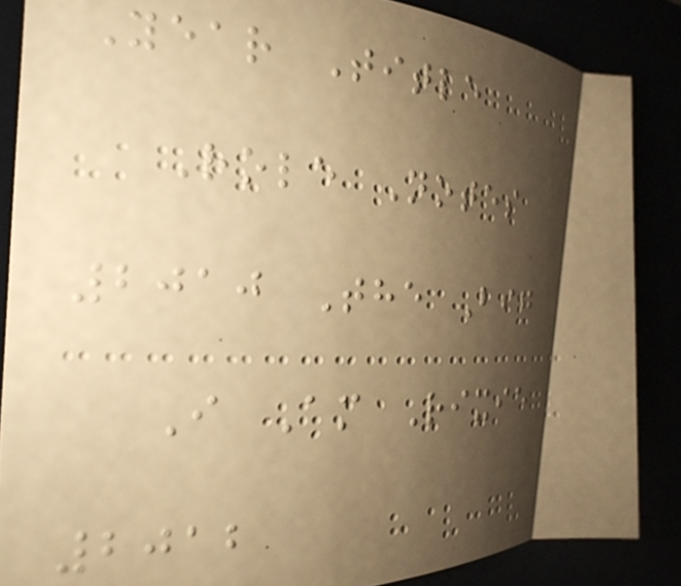Year Title
Role Notes
2010 The Big
I Am Rixie
2012
